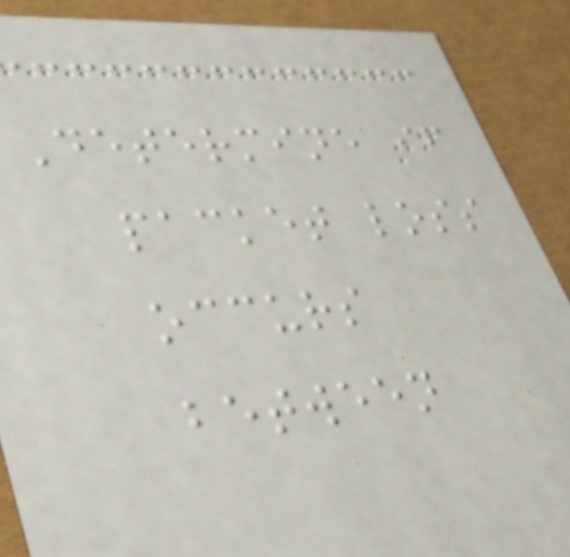Determine if
packet loss
occurs
between
